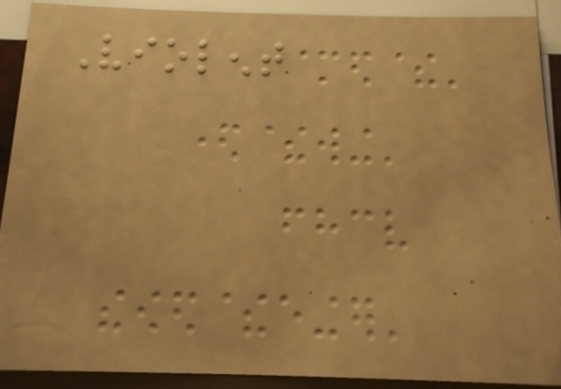Violent
